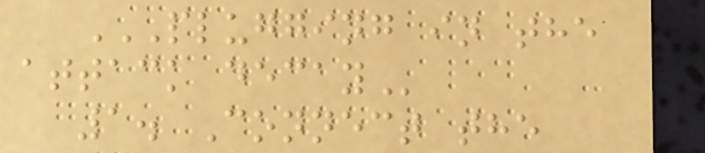PLUGGING IN THE
ATTACK DECAY
1. Connect the
